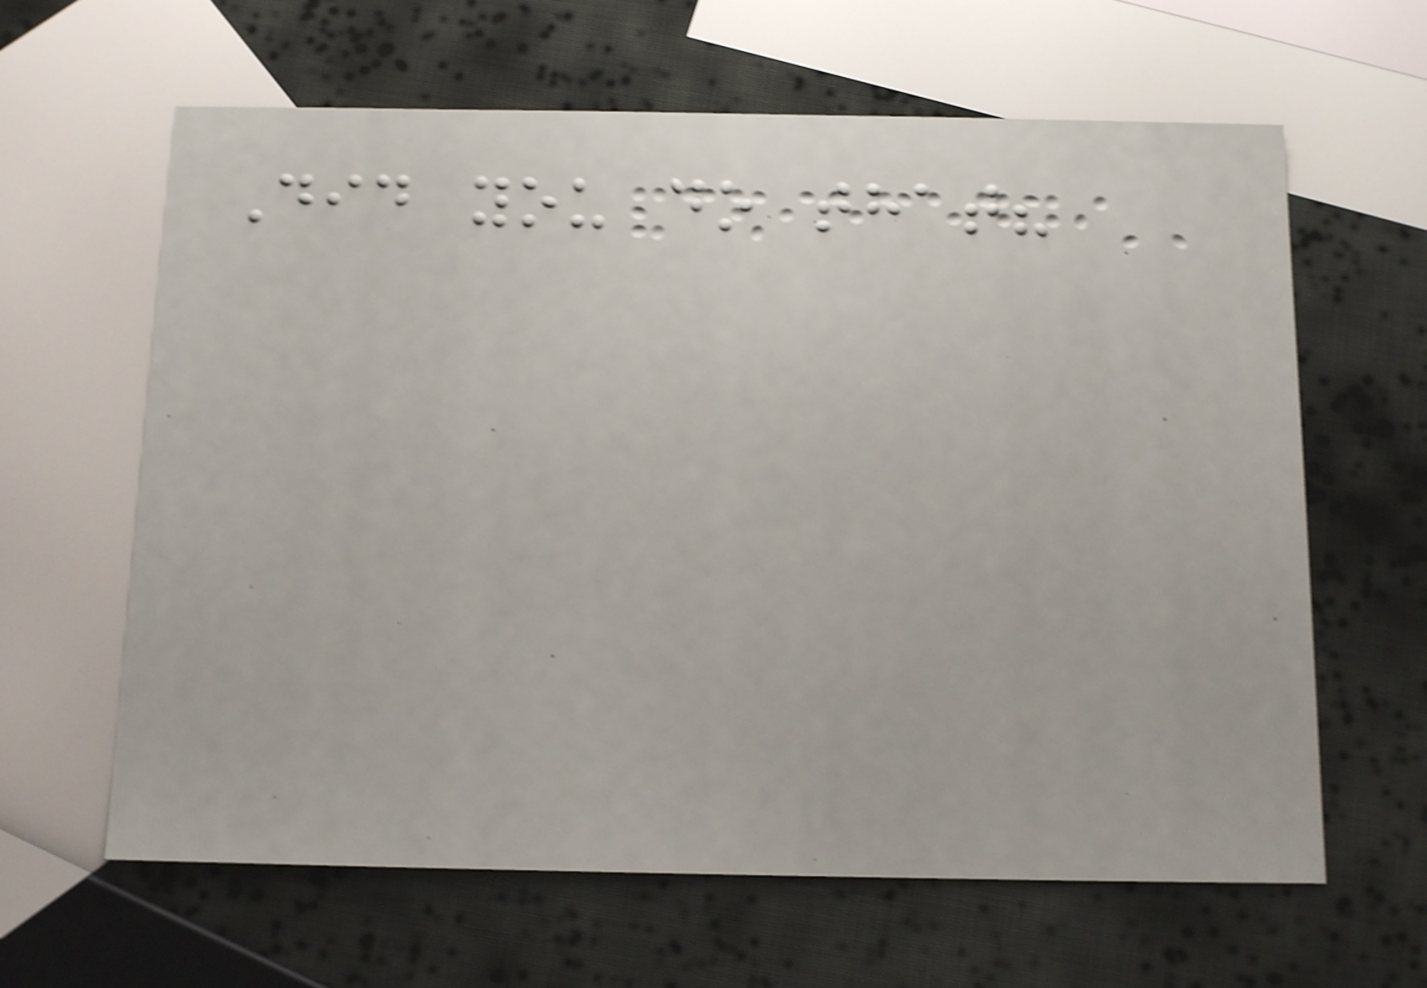Did you do that?
